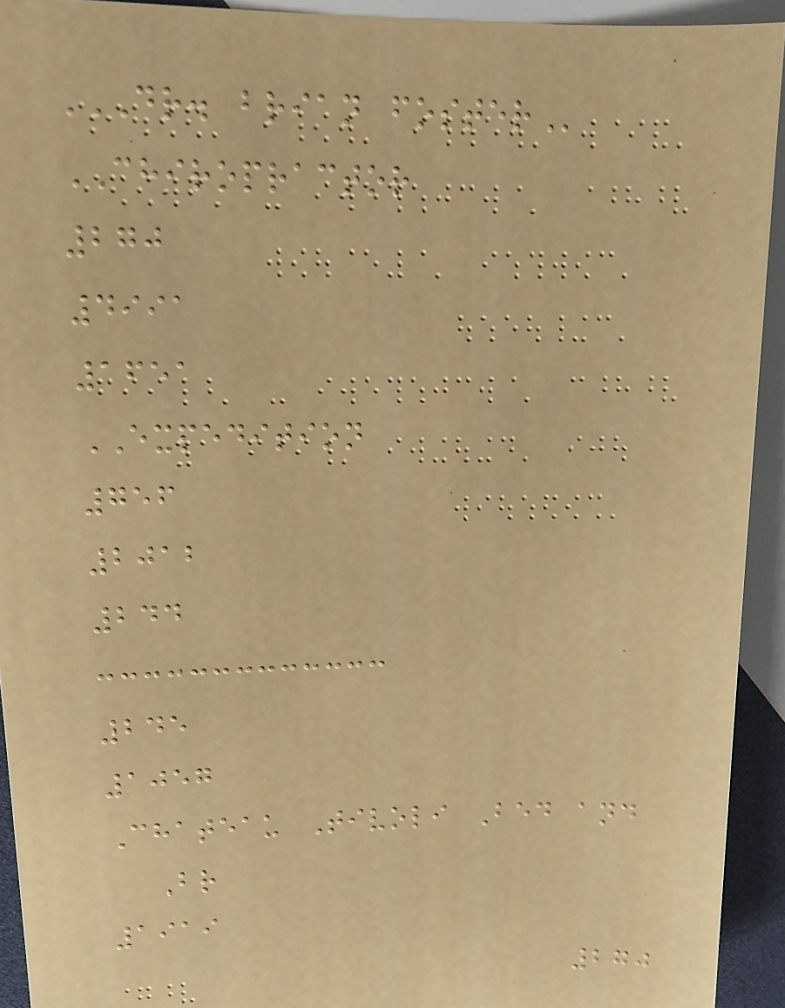DR. BRIAN FOSTER
CHIROPRACTOR
270
4991
1651
EXPEDITION
756
2012
244
245
1057
Chateau Tivoli Bed and
Br
1919
270
